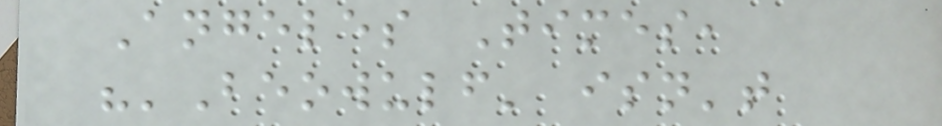Angeles Times,
"'Beowulf' isn't
